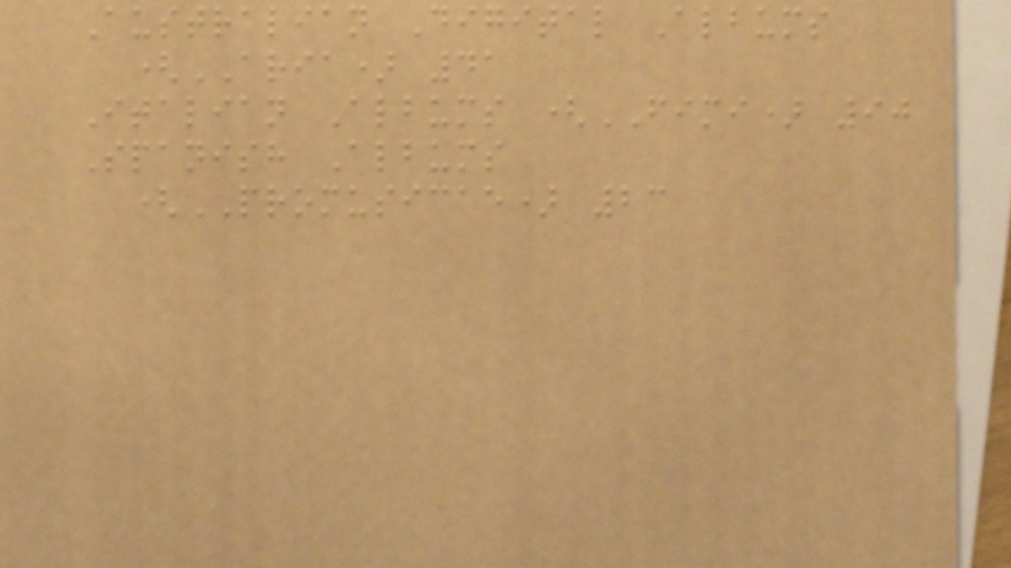Australian Digital Albums
(ARIA) 41
Italian Albums (FIMI) 90
Spanish Albums
(PROMUSICAE) 23
